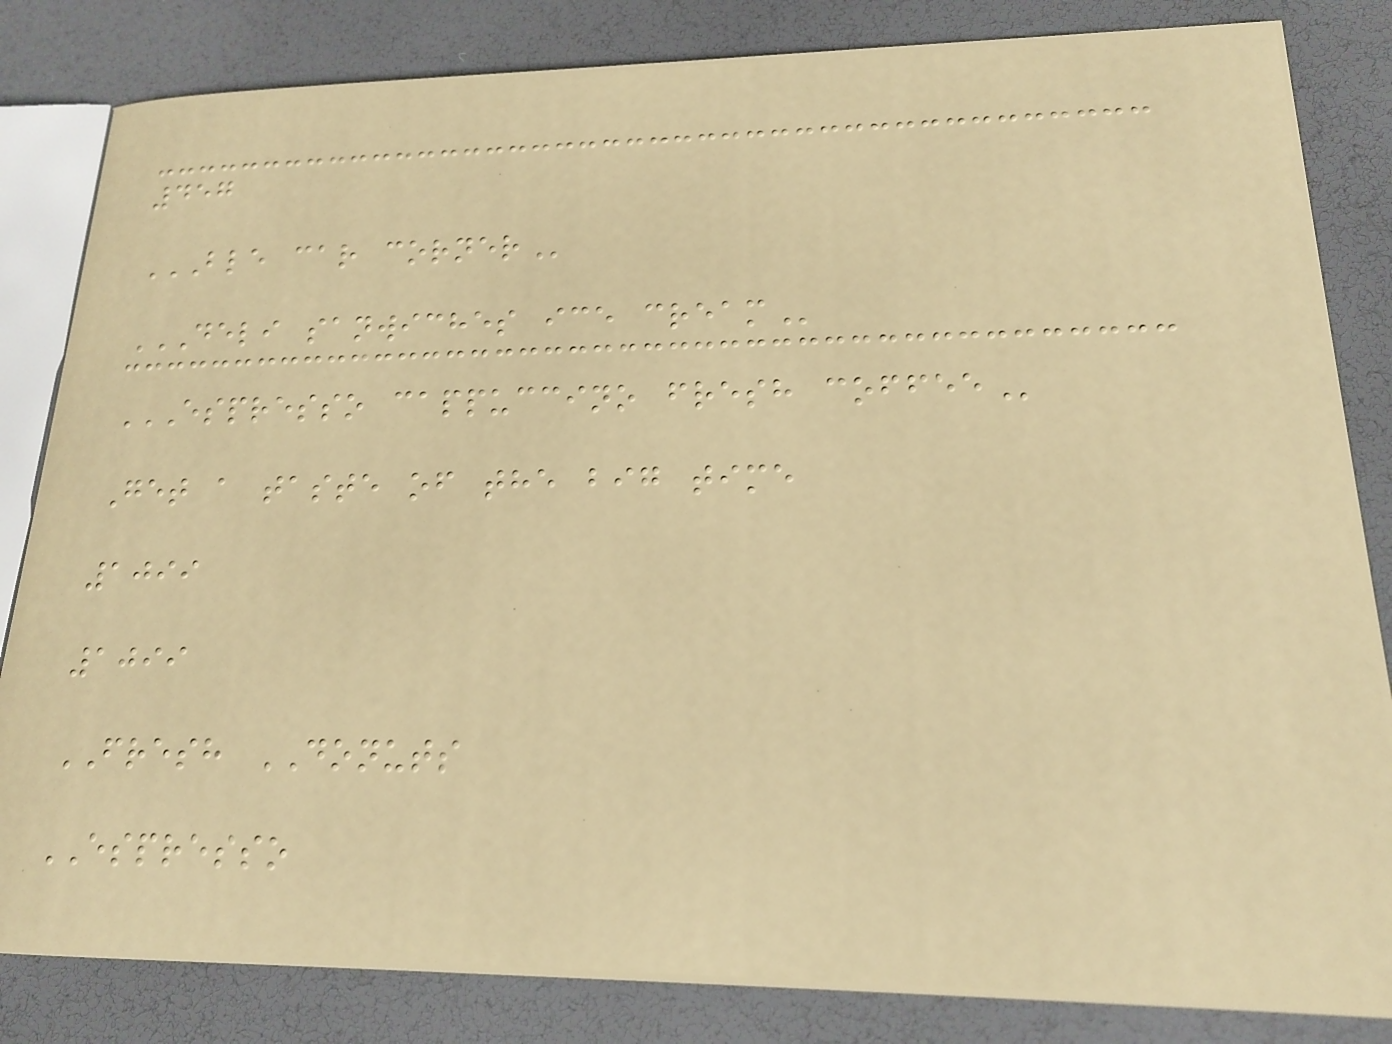457
BLE CAR CORNER
DELI SANWICHES ICE CREAM
ESPRESSO CAPPUCCINO FRESH COFFEE
Get a taste of the big time
1099
1099
FRESH DONUTS
ESPRESSO
